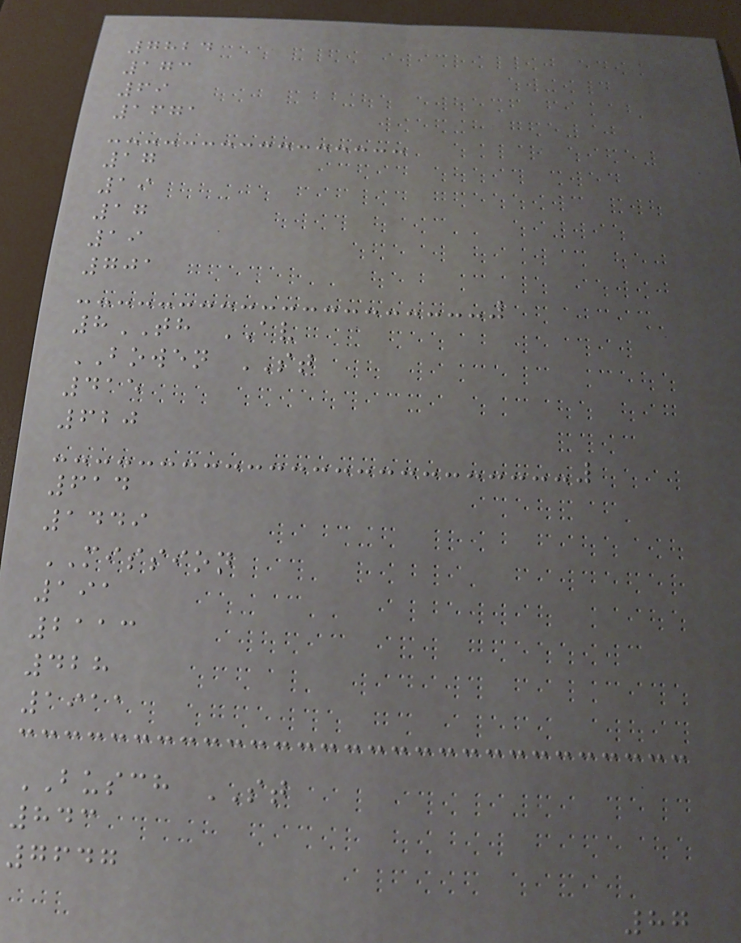7824
173
69
1671
17
19
17
19
701
8TH AV
BOWEN ST
415
620
614
1449
MISSION
191
2113
428
1911
BUSCH ST
843
7647
87
